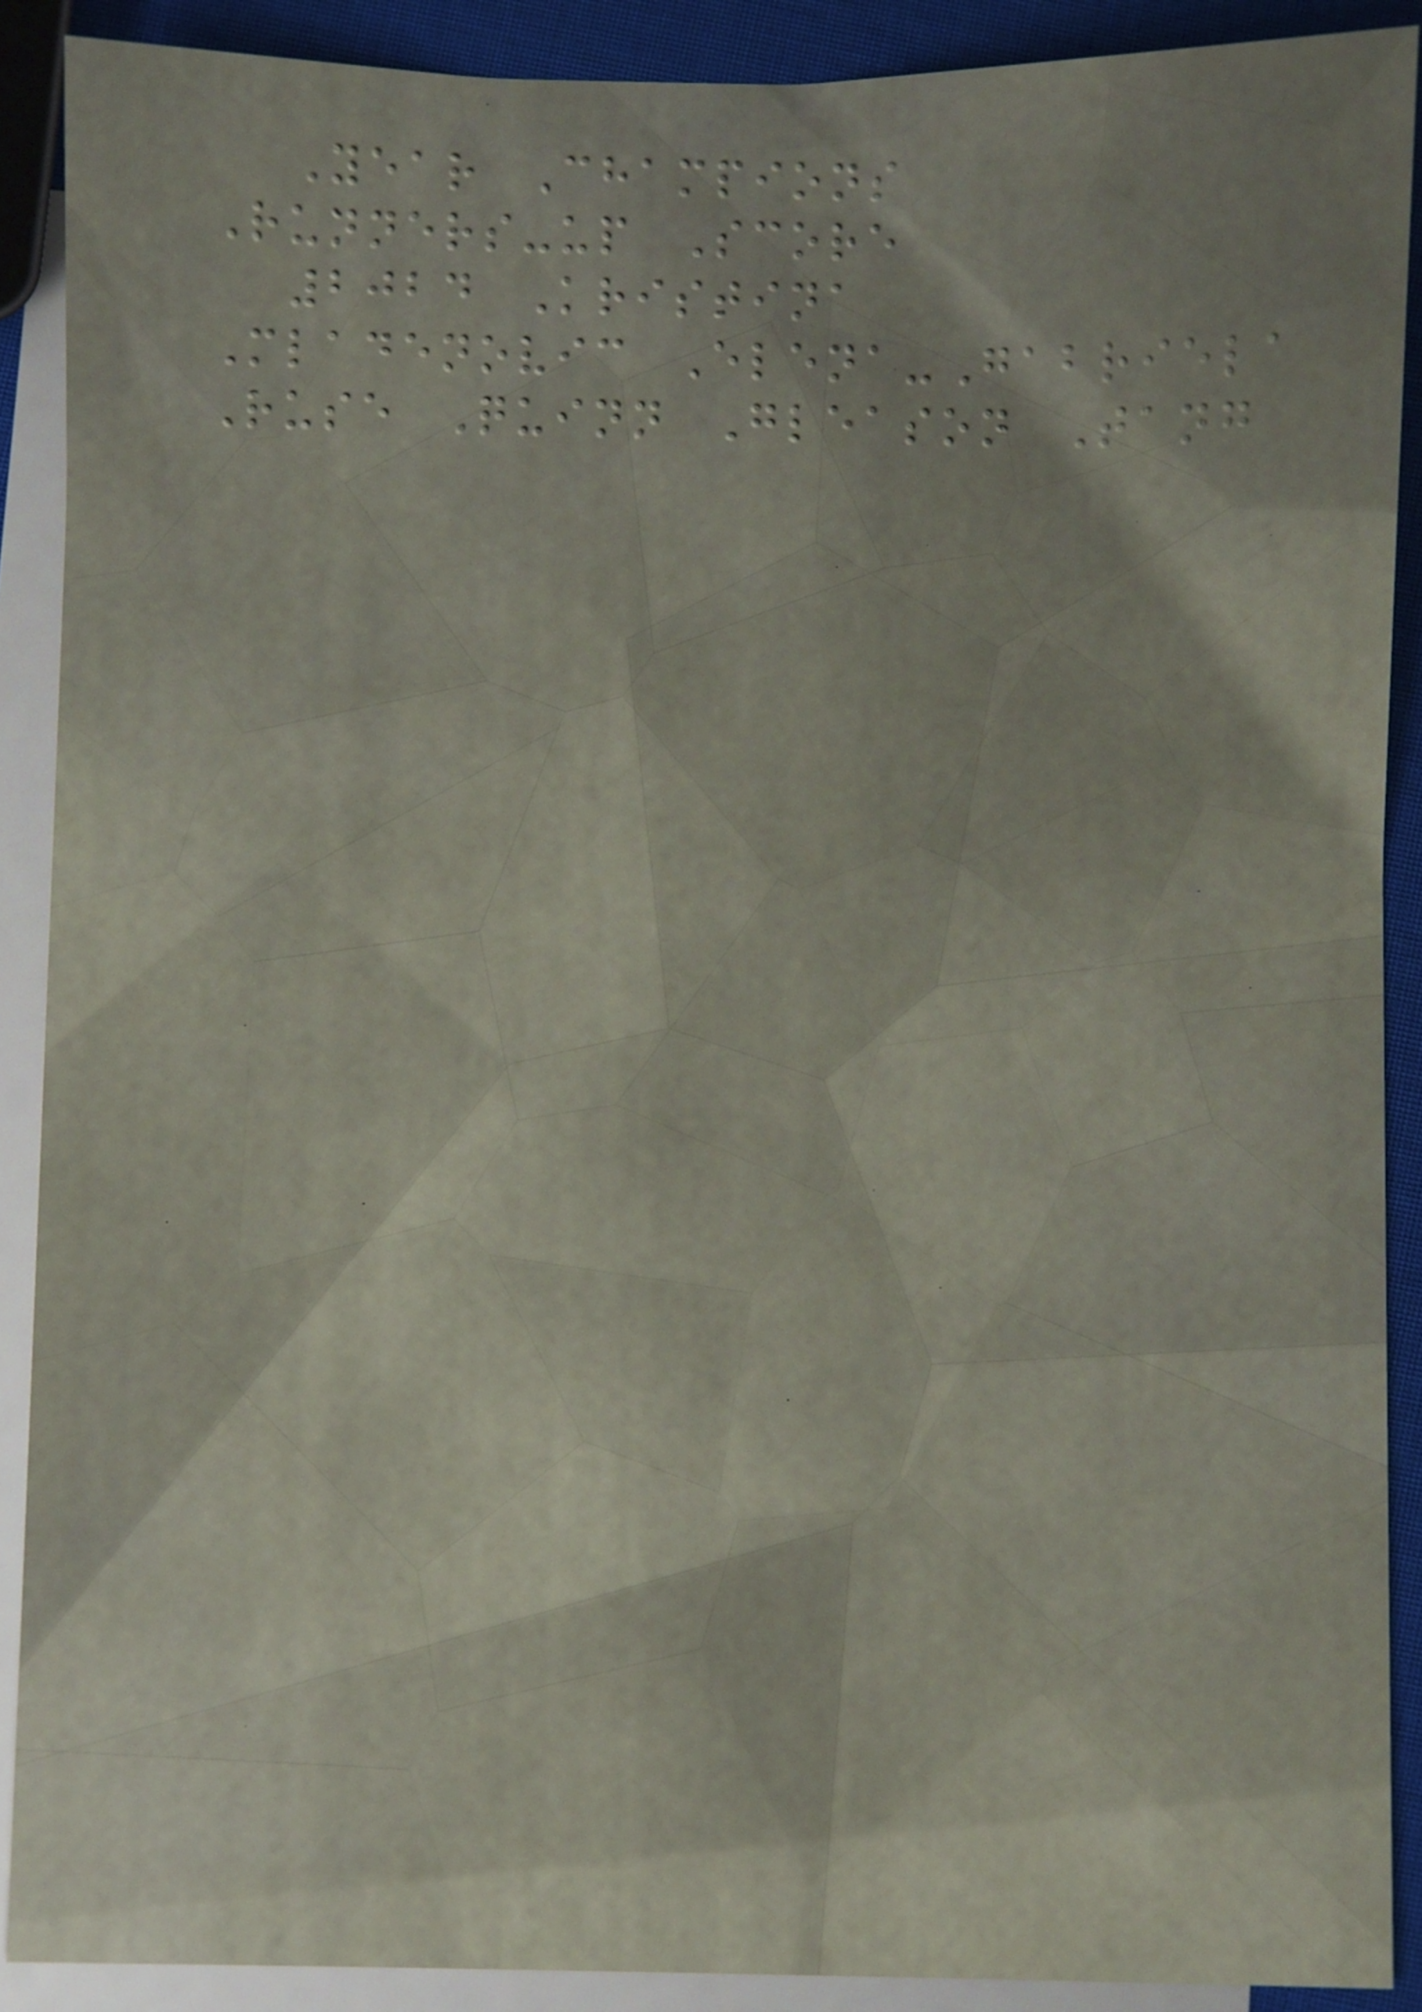Year Champions
Runners-up Score
2024 Kristina
Mladenovic Elena-Gabriela
Ruse Quinn Gleason Tang
